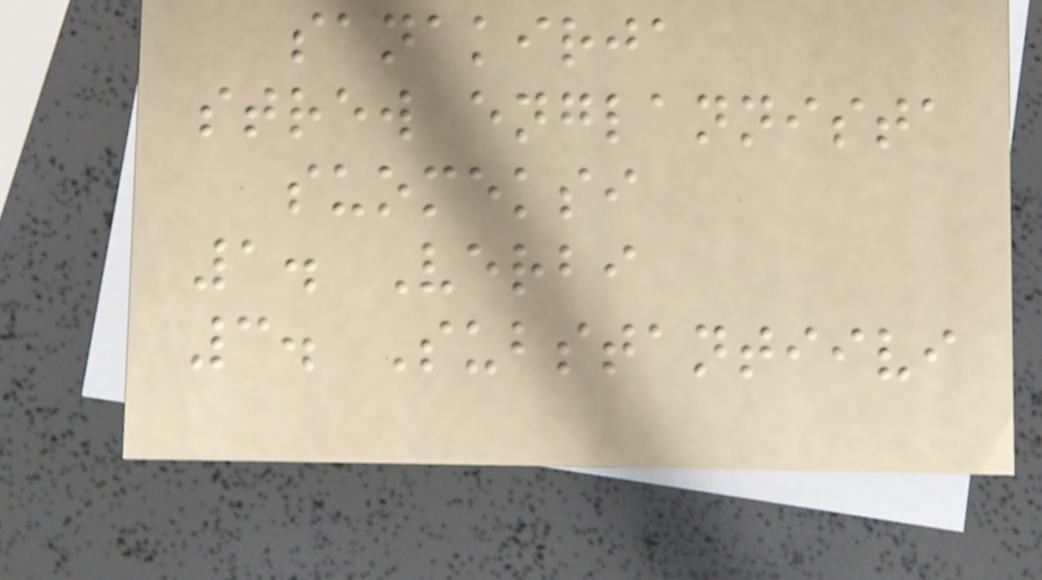sanakirja
strew englannista
suomeksi
1. Verbi
3. Substantiivi
